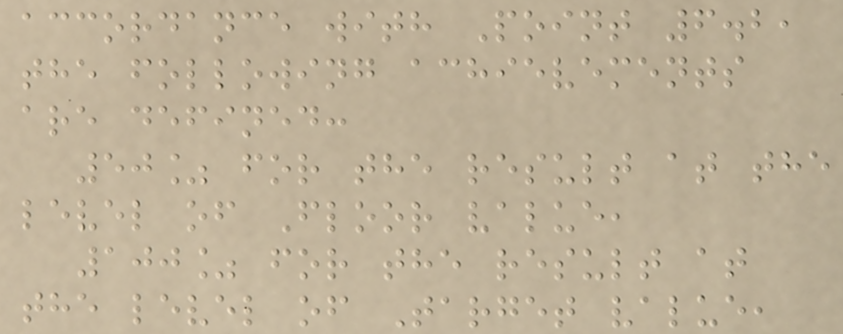accordance with Point 6.2,
the following achievements
are defined:
50% for the result at the
level of Floor value,
100% for the result at
the level of Target value,
